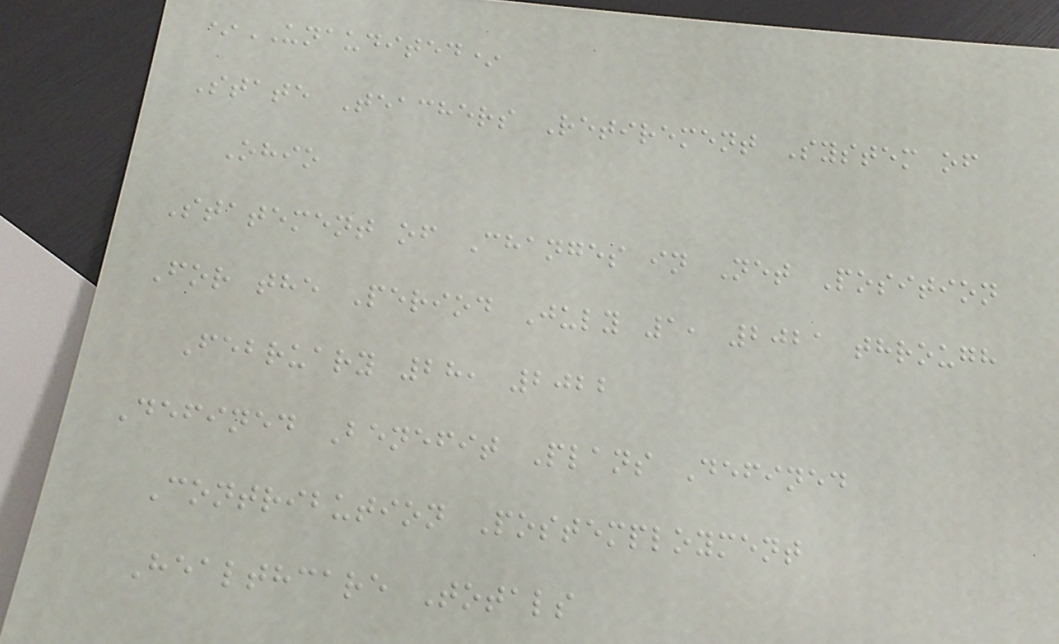*UNAUDITED*
State Teachers Retirement System of
Ohio
Statement of Changes in Net Position
For the Period July 1, 2021 through
February 28, 2022
Defined Benefit Plans Defined
Contribution Postemployment
Healthcare Totals
